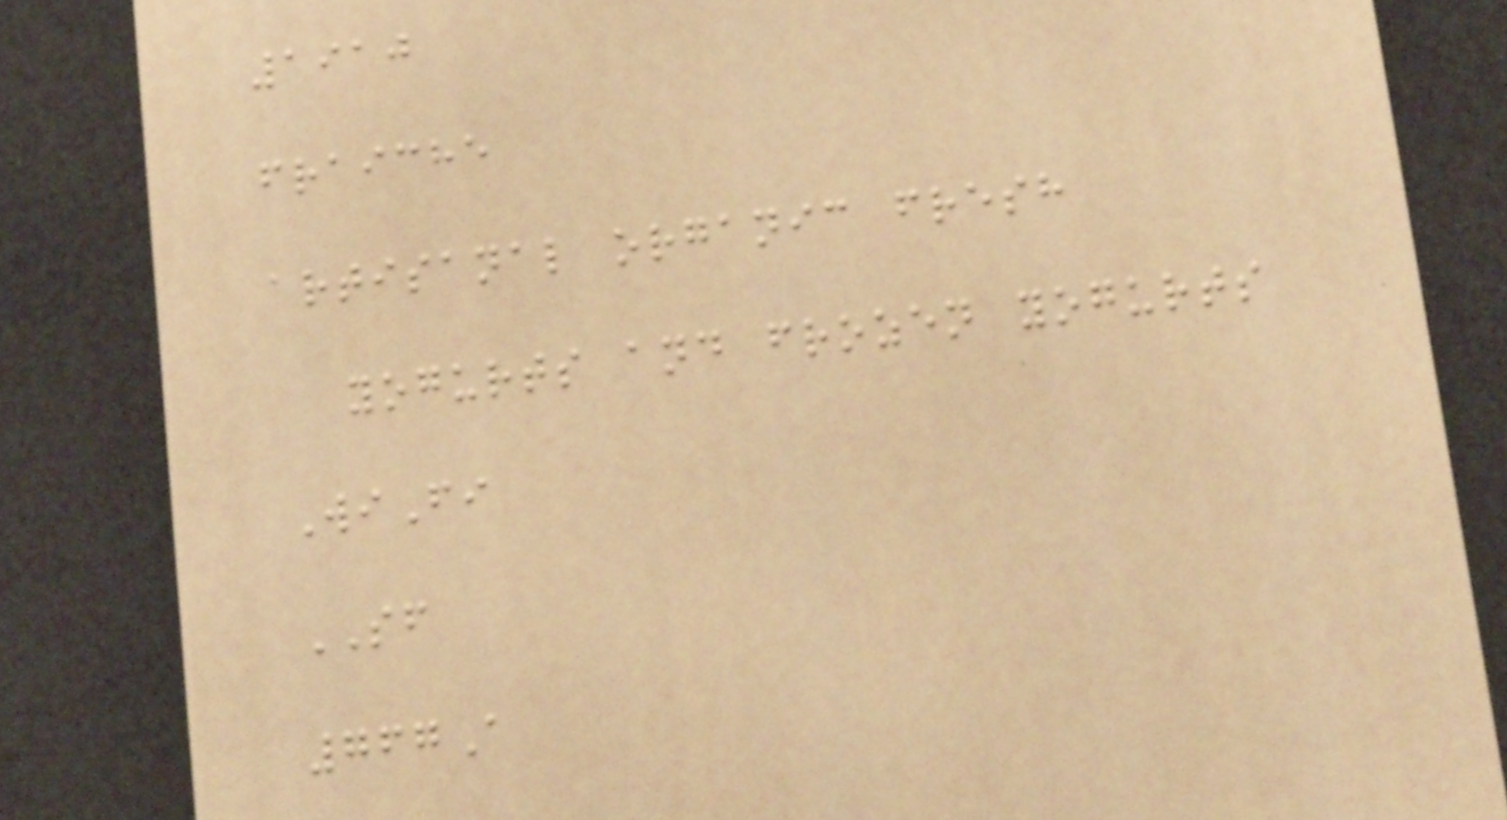1910
fraiche
artisanal organic fresh
yogurts and frozen yogurts
WiFi
SF
767A
